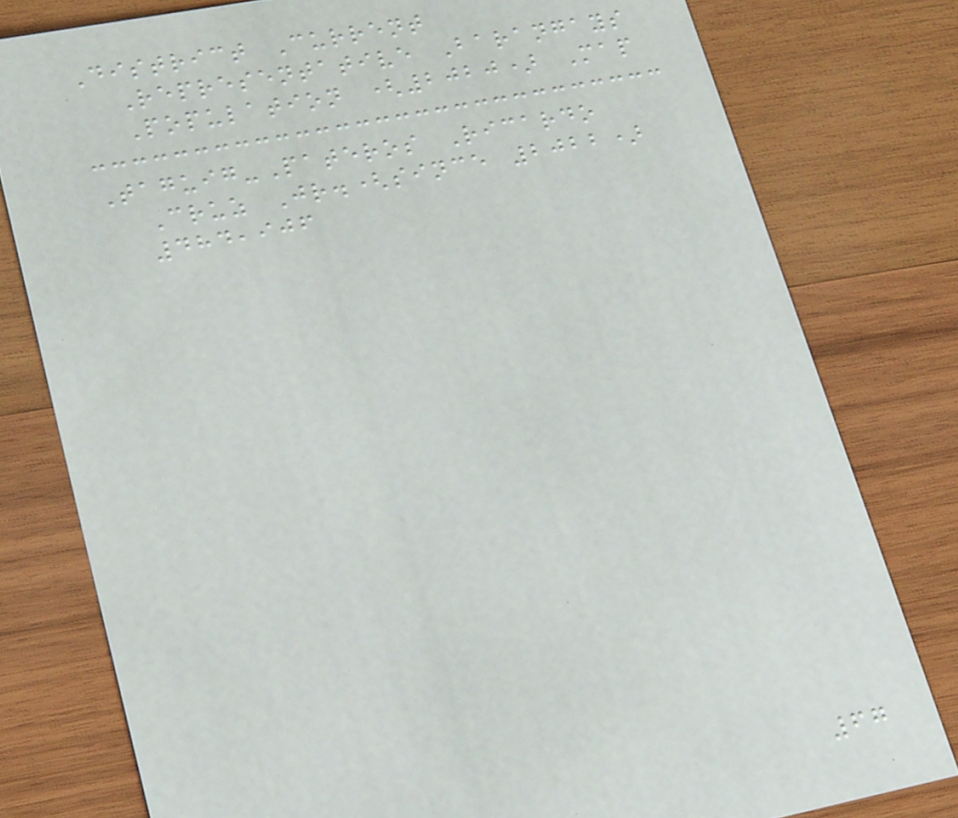District Current
Representative Barangays
Population (2020) Map
Taguig-Pateros Ricardo
Cruz Jr.(since 2022)
484,906
67
